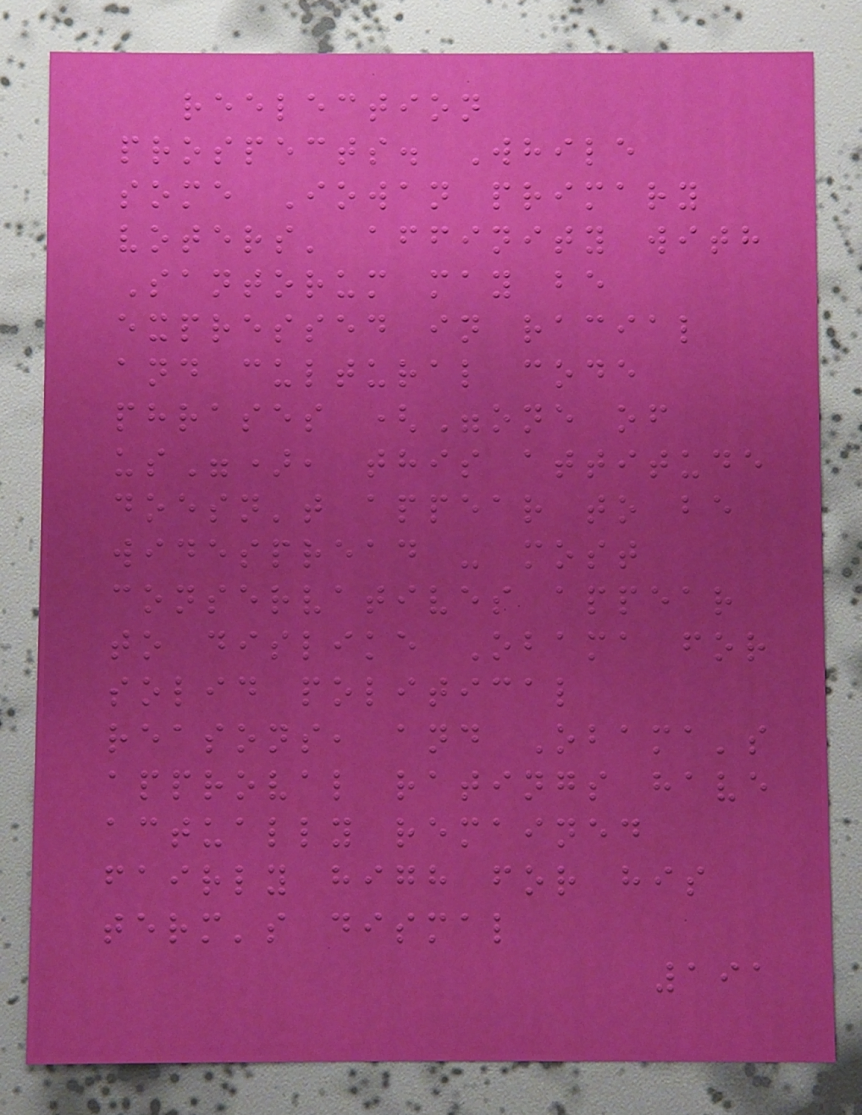reelection
prospects. While
some Iowan primary
voters' affinity with
Santorum may be
expressed in racial
and cultural code
phrases ("one of
us"), this attitude
doesn't appear to be
widespread - most
conservatives appear
to dislike Obama for
solid political
reasons, and Obama's
approval ratings have
actually remained
fairly high for his
term's dismal
191
